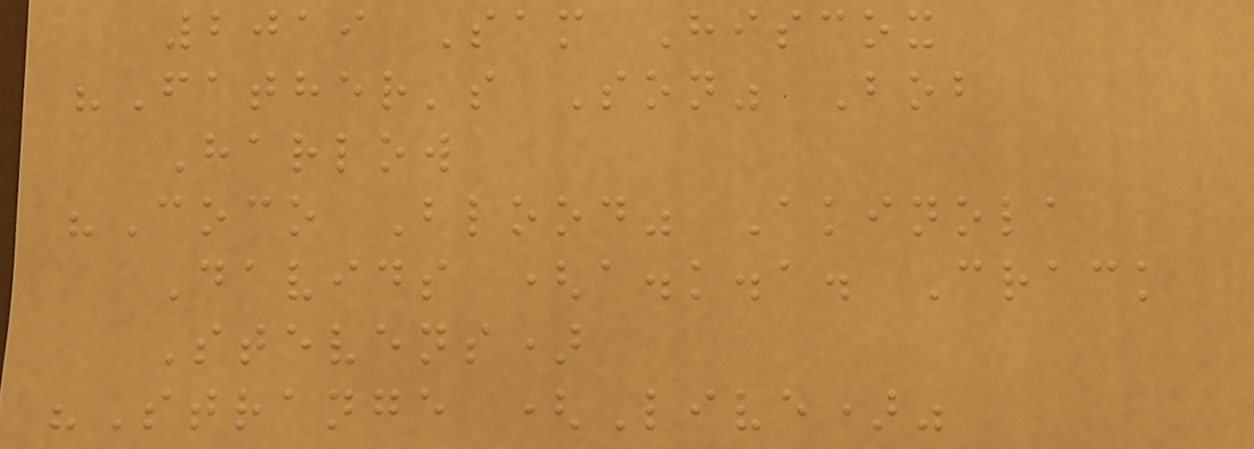2019 Sam Hiscox
"Father's Son" Bob
Harlow
"Coco Blood" Akinola
Davids (a.k.a. Crack
Stevens)
"Strange (Live)"
